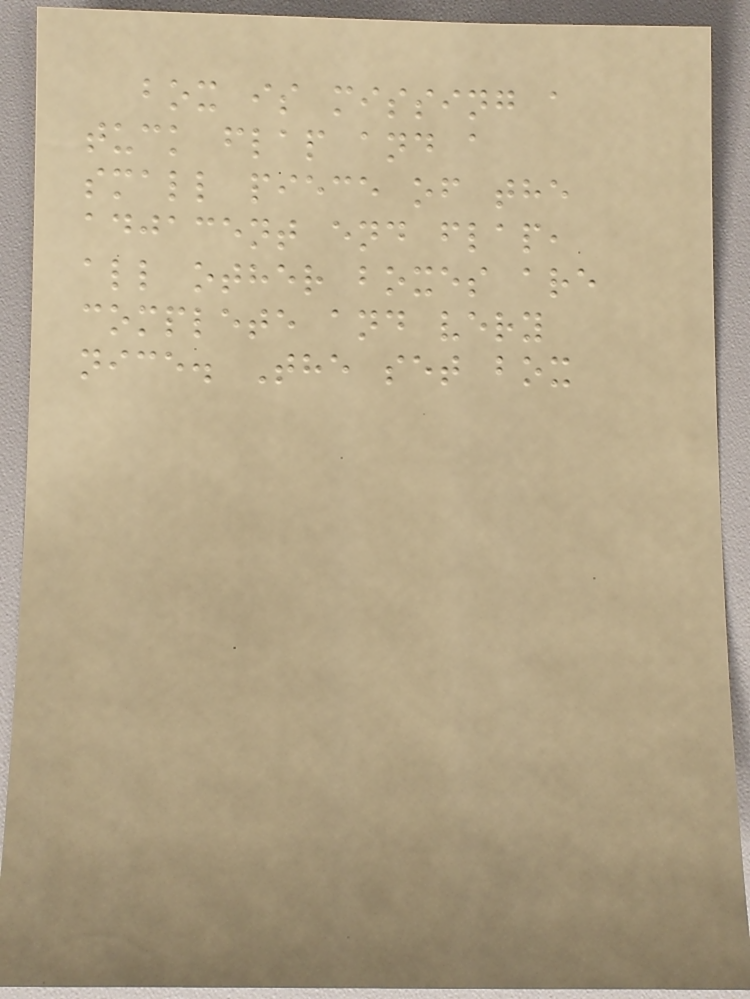box is missing a
tuck flap and a
small piece of the
adjacent end flap,
all other boxes are
complete and very
nice. The set box
